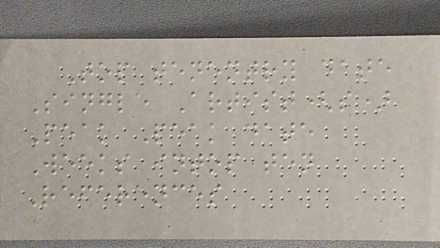Top tenentry date
Single Artist(s)
Peak Peak date
Weeks intop ten
References
